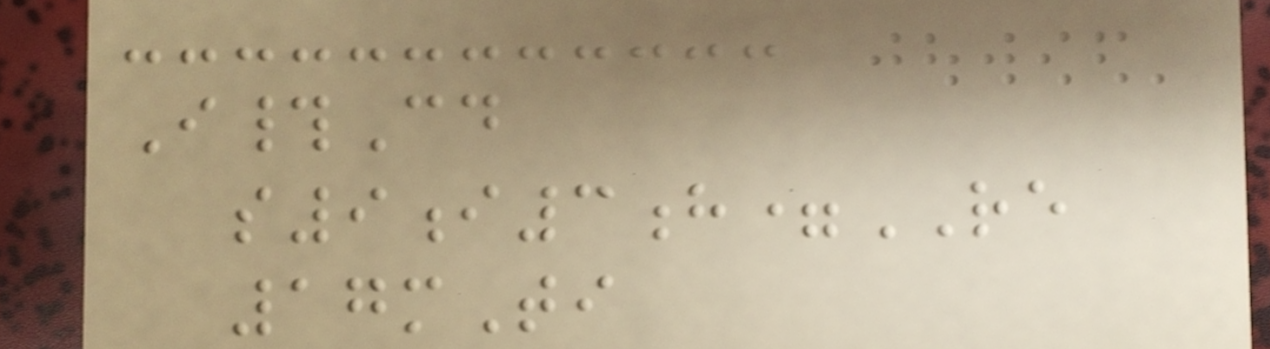I#Cd
s9i3h=RE
17mTi
